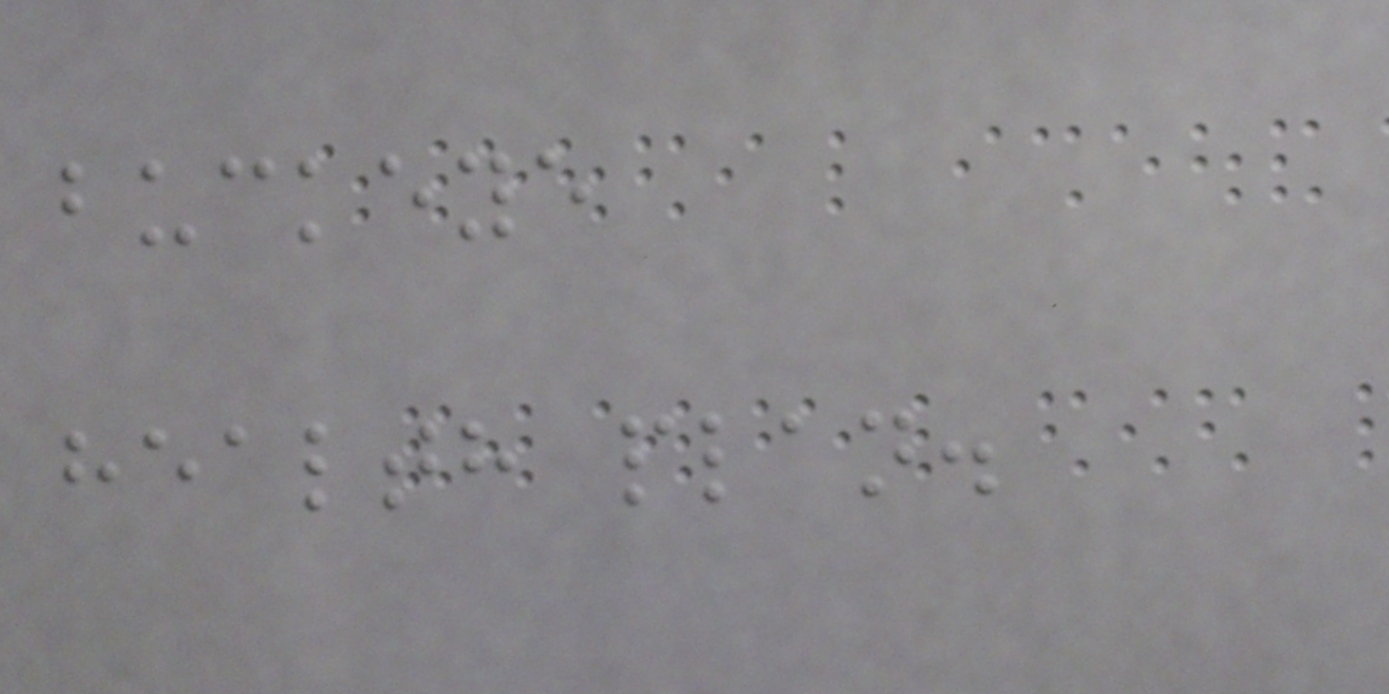buckeye
health plan.
